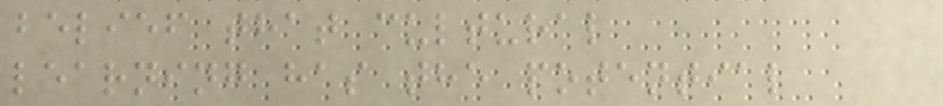belief that cultural
learning has the potential
